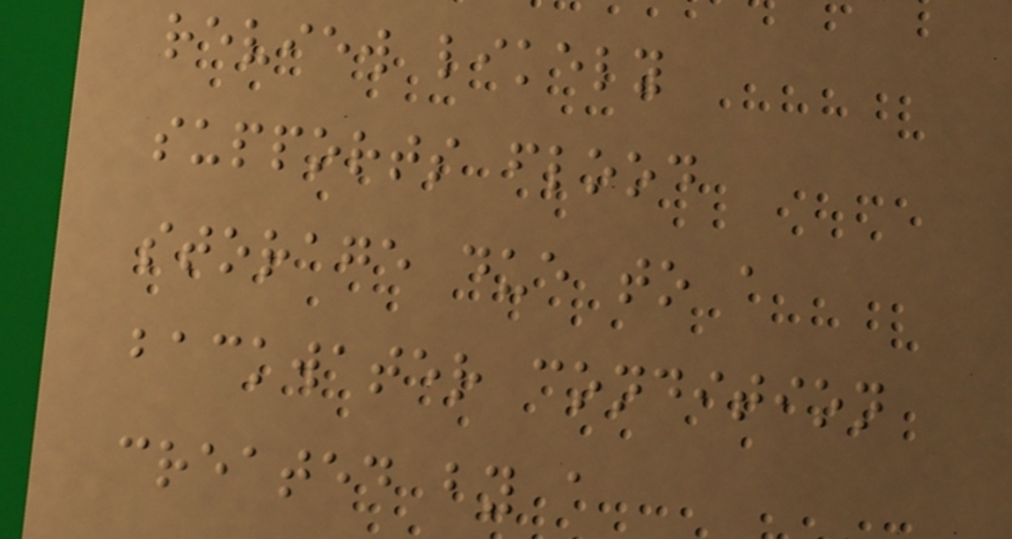review likely
supports flood
storage due to a
backwater condition
created by a
